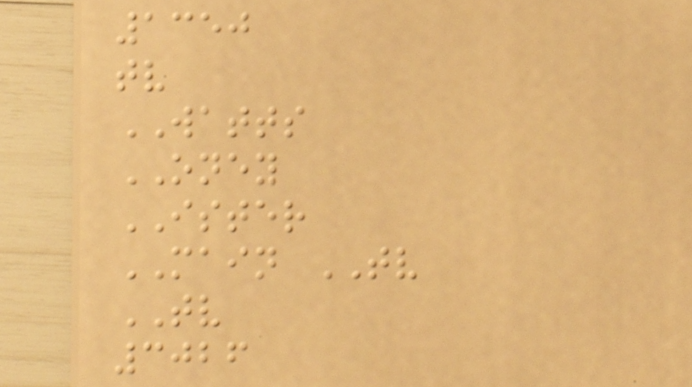1350
tv
WATTS
ONEY
ISTER
MAIN TV
TV
3026
